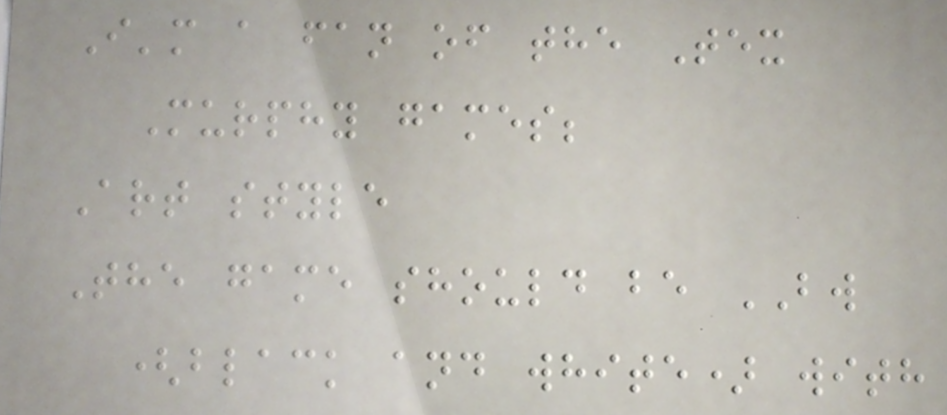I'm a fan of the Tex
Murphy games;
Art style
The game should be BW
(black and white) with
